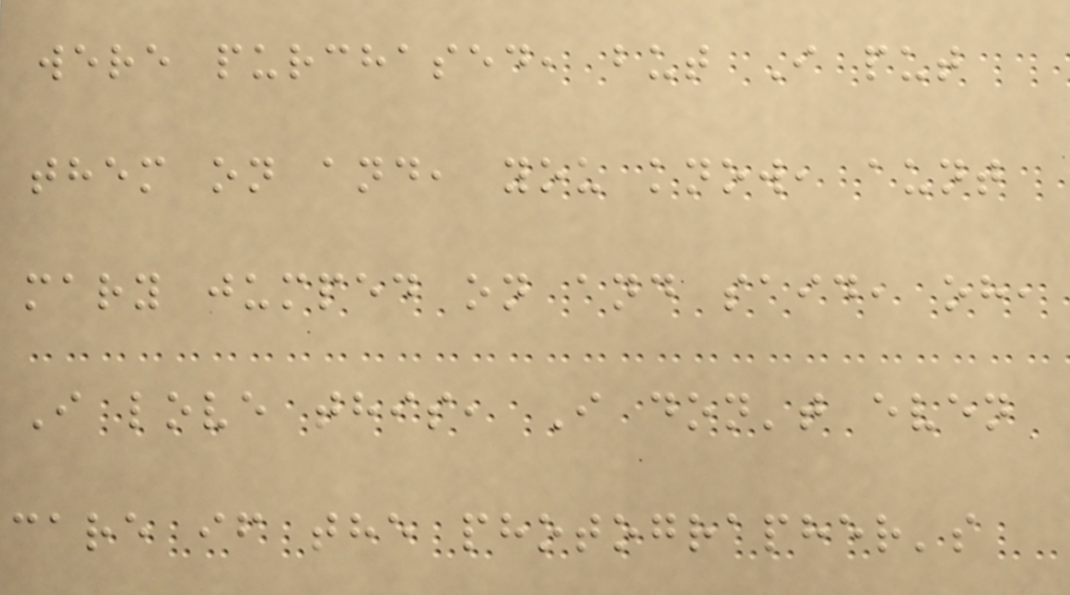were purchased, but I put
them on and, you know, aunt
mary jumped on and said, oh,
I love this, I don't even
care if the photographer's
